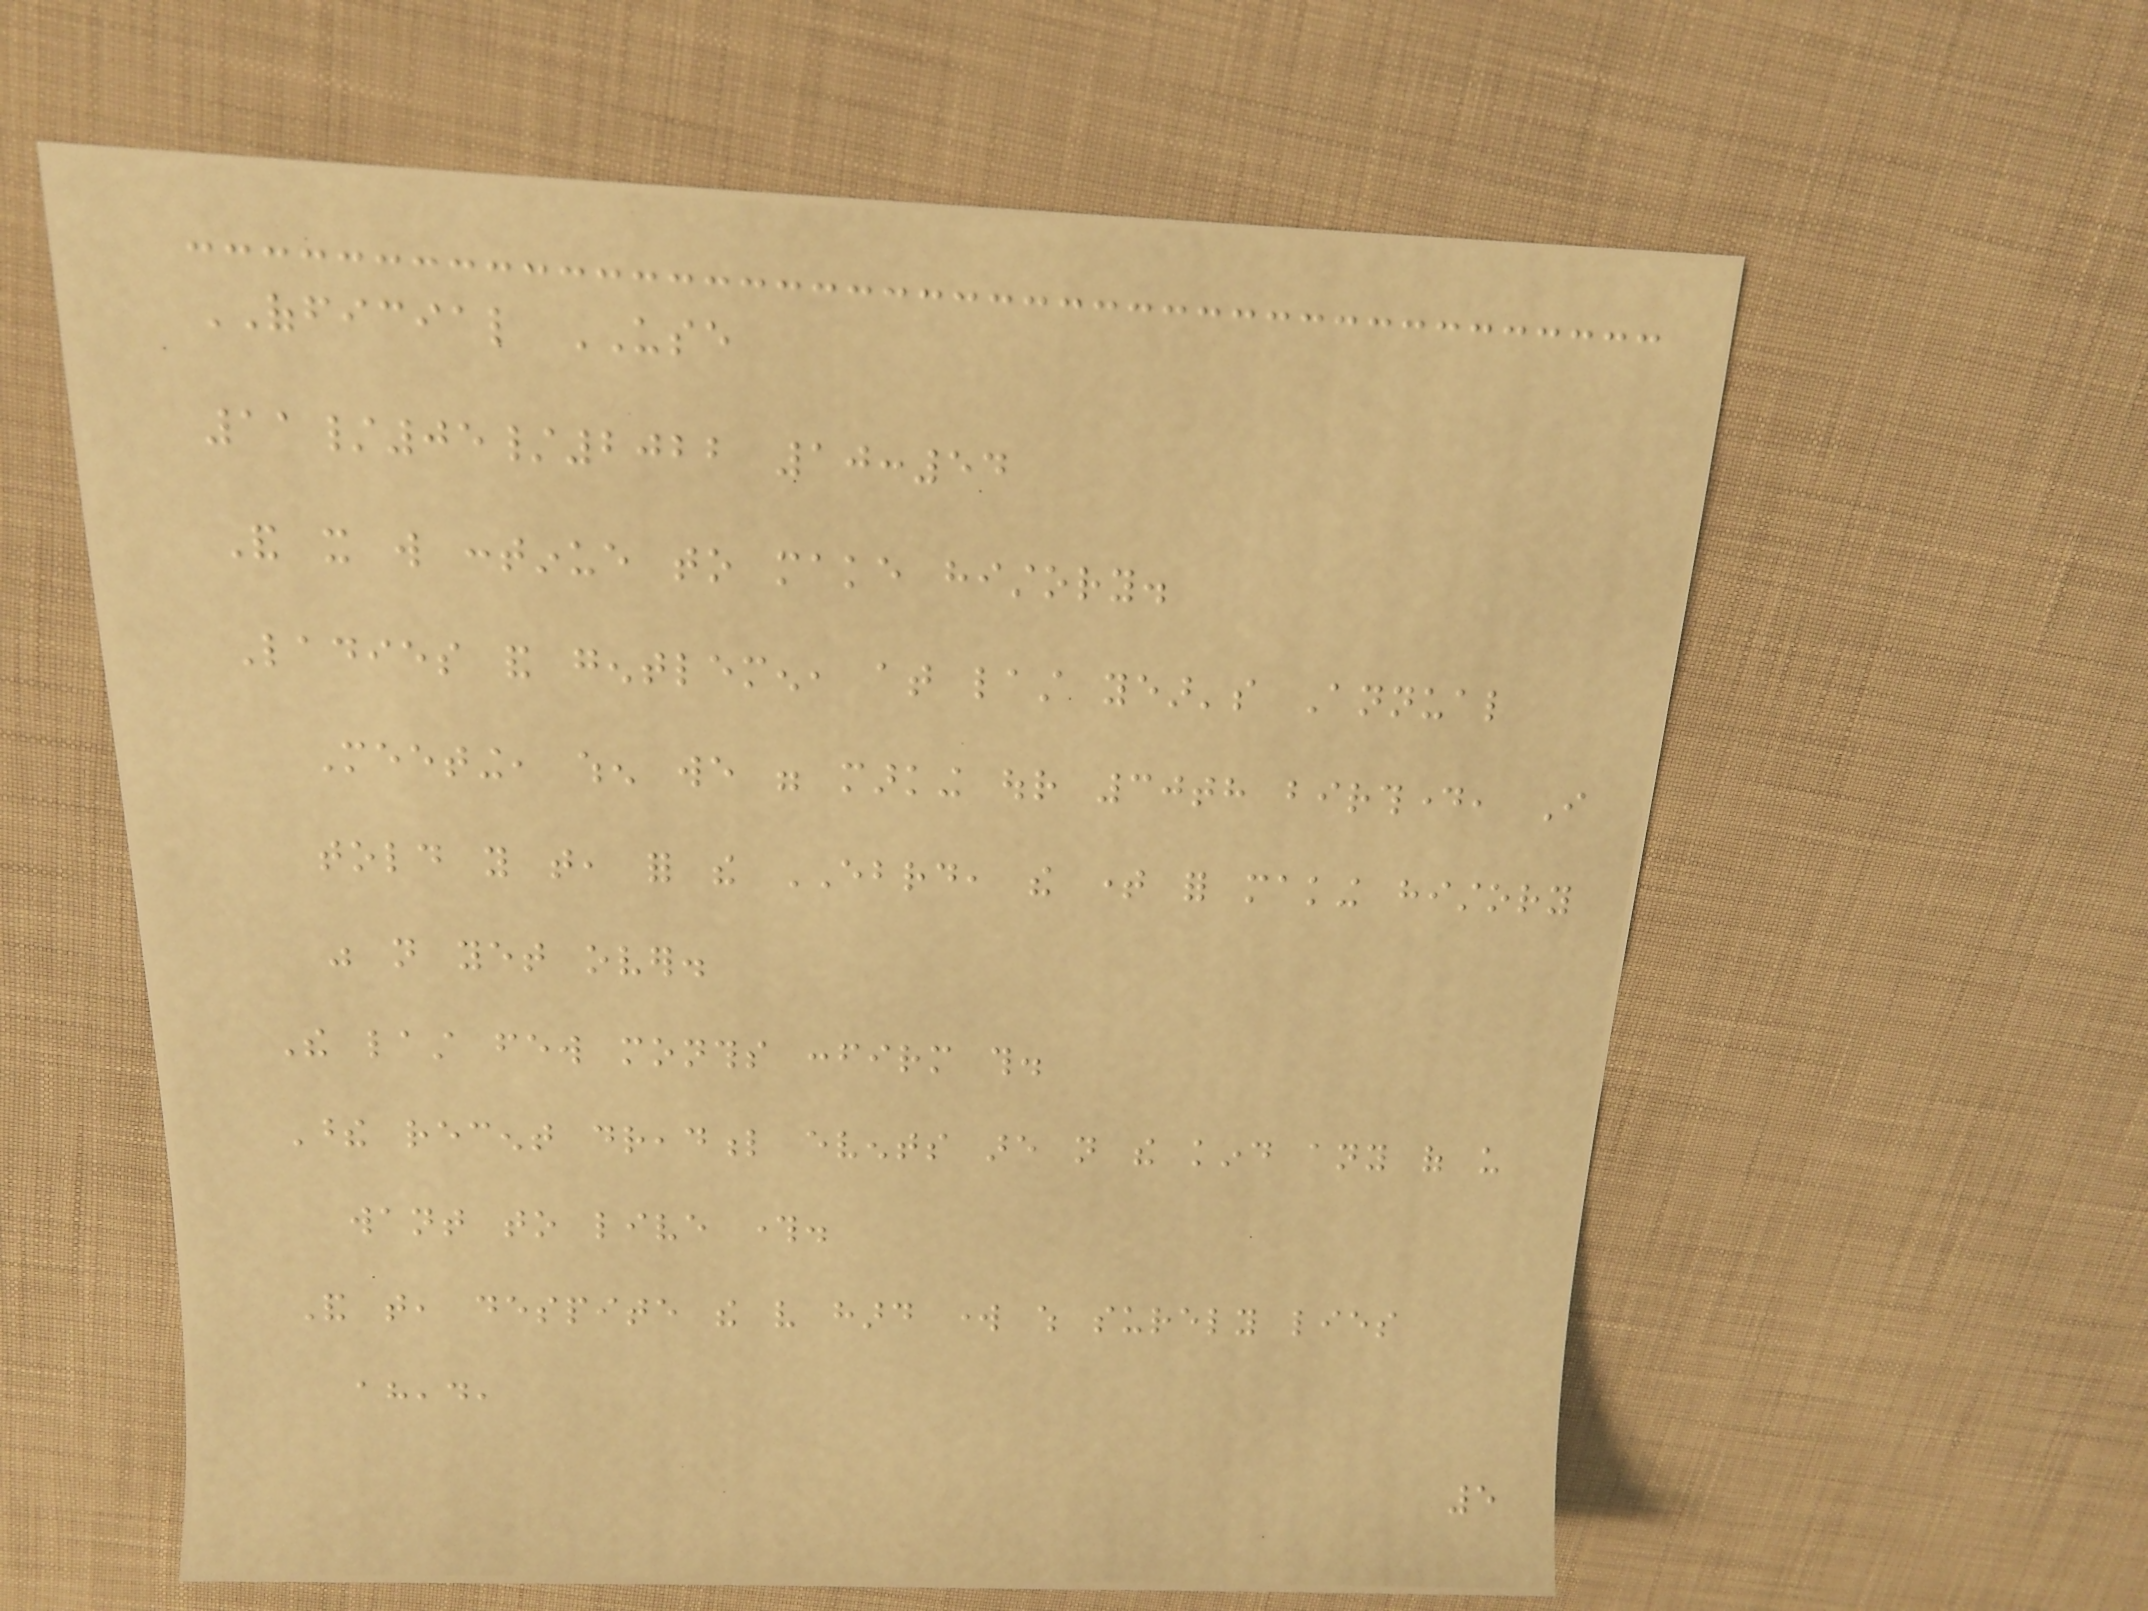OFFICIAL USE
11/05/2022 10:54
And it will continue to make history.
Ladies and gentlemen, at last year's Annual
Meeting, when we were marking our 30th birthday, I
told you that, for the EBRD, the time for making history
was not yet over.
The last few months confirm this.
These recent dreadful events are not the kind any of us
want to live through.
And that, despite the very hard work which surely lies
ahead,
5
